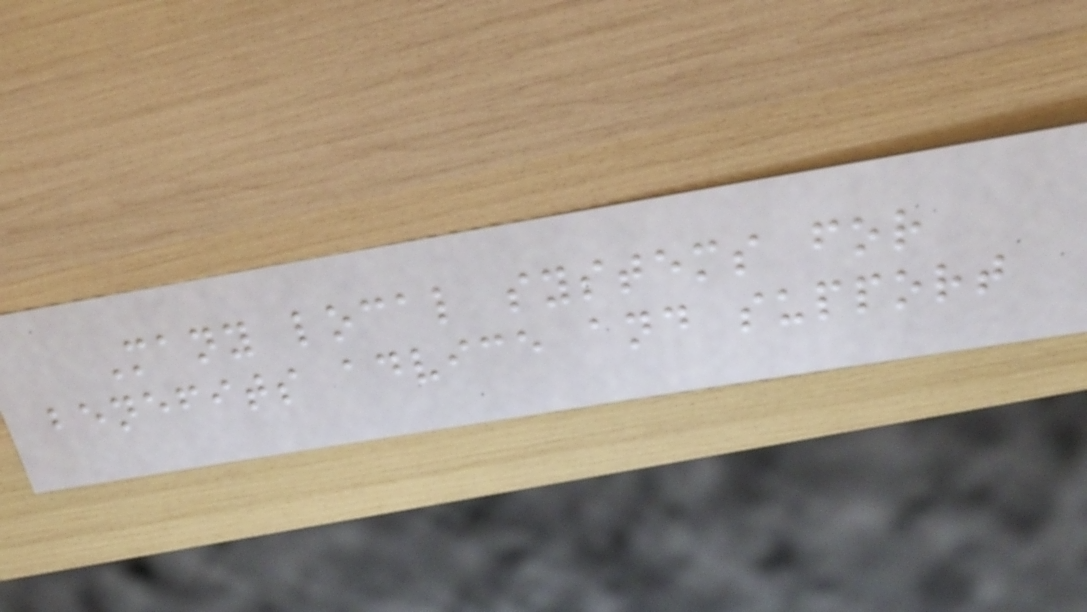Many local systems for
benefits advice and support
